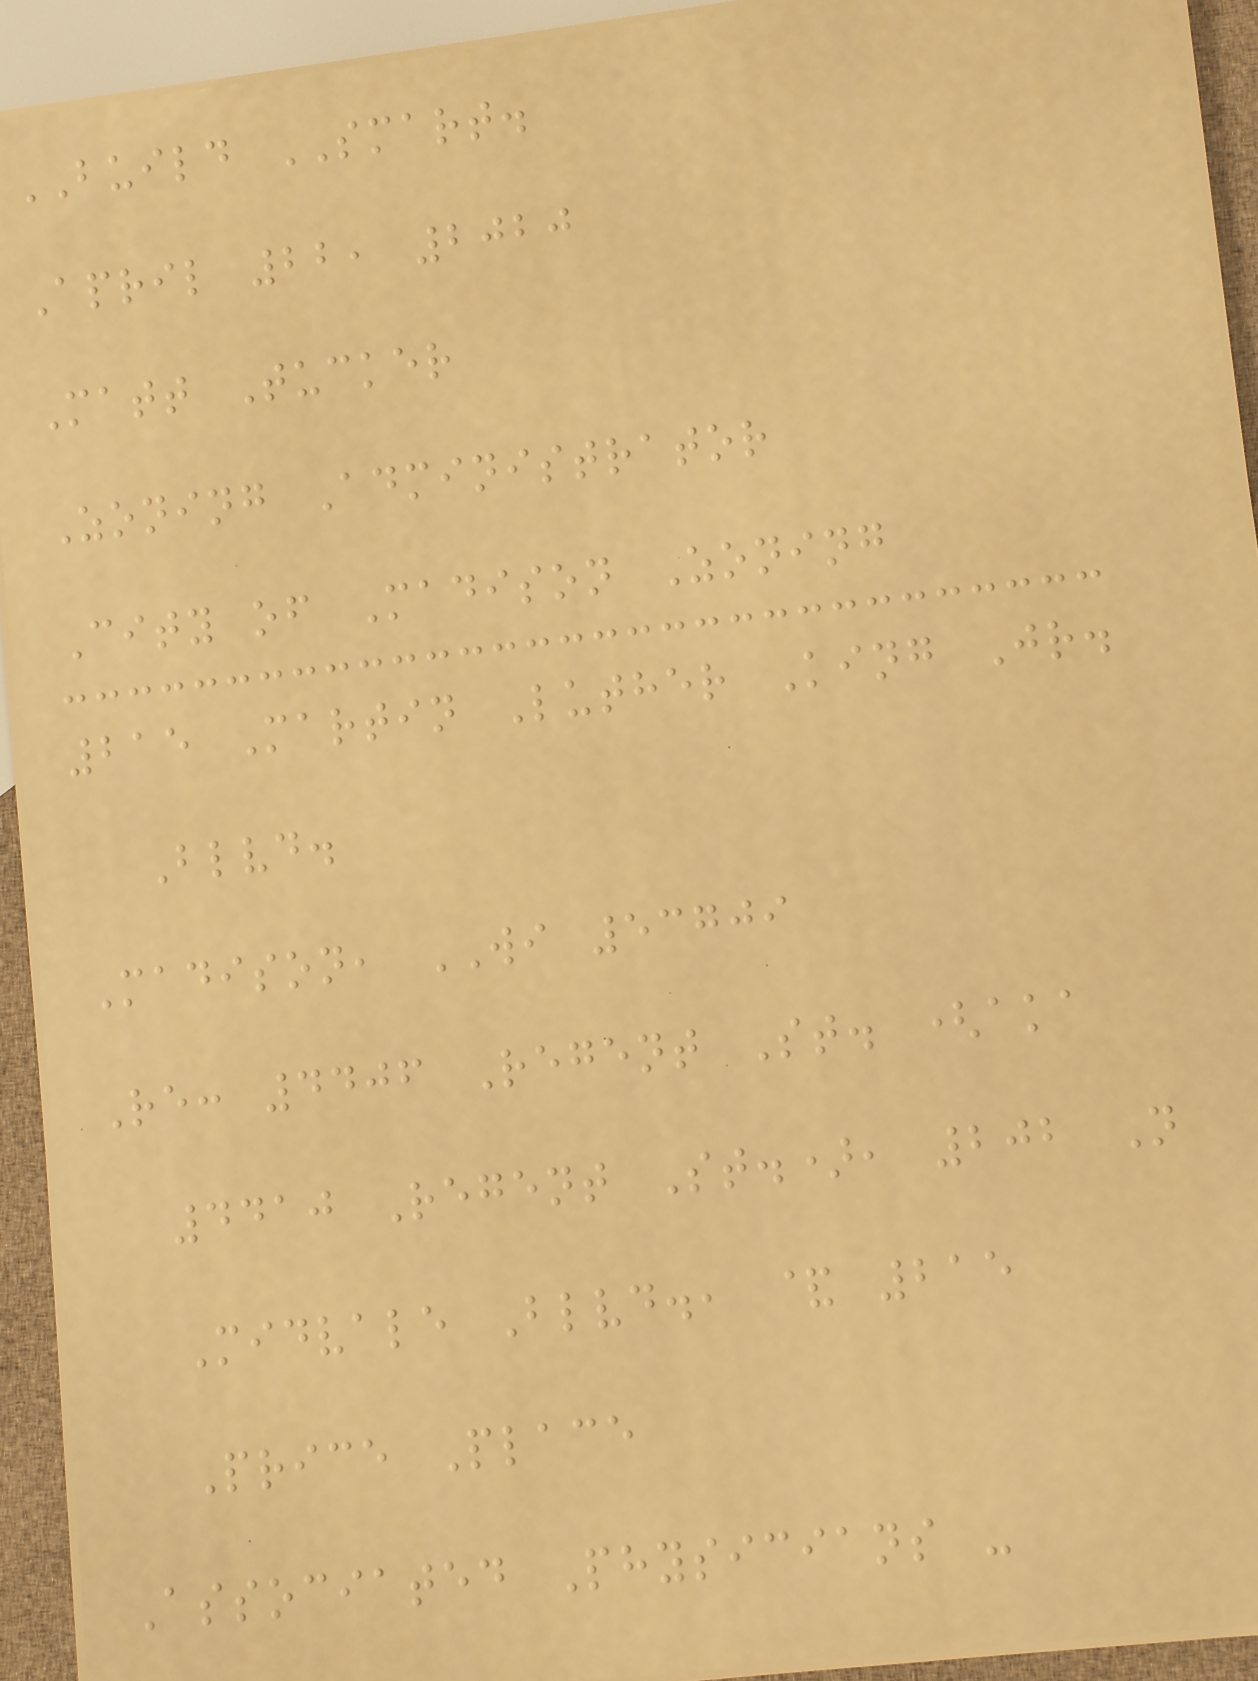BUILD SMART.
April 22, 2020
Matt Tucker
Zoning Administrator
City of Madison Zoning
215 Martin Luther King Jr.
Blvd.
Madison, WI 53709
Re: 4406 Regent St. (aka
4410 Regent St.), 202 N
Midvale Blvd., & 215
Price Place
Associated Physicians -
